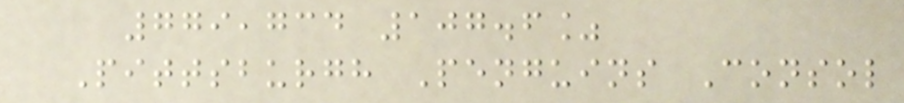779,734 107.6%
Pittsburgh Penguins Consol
